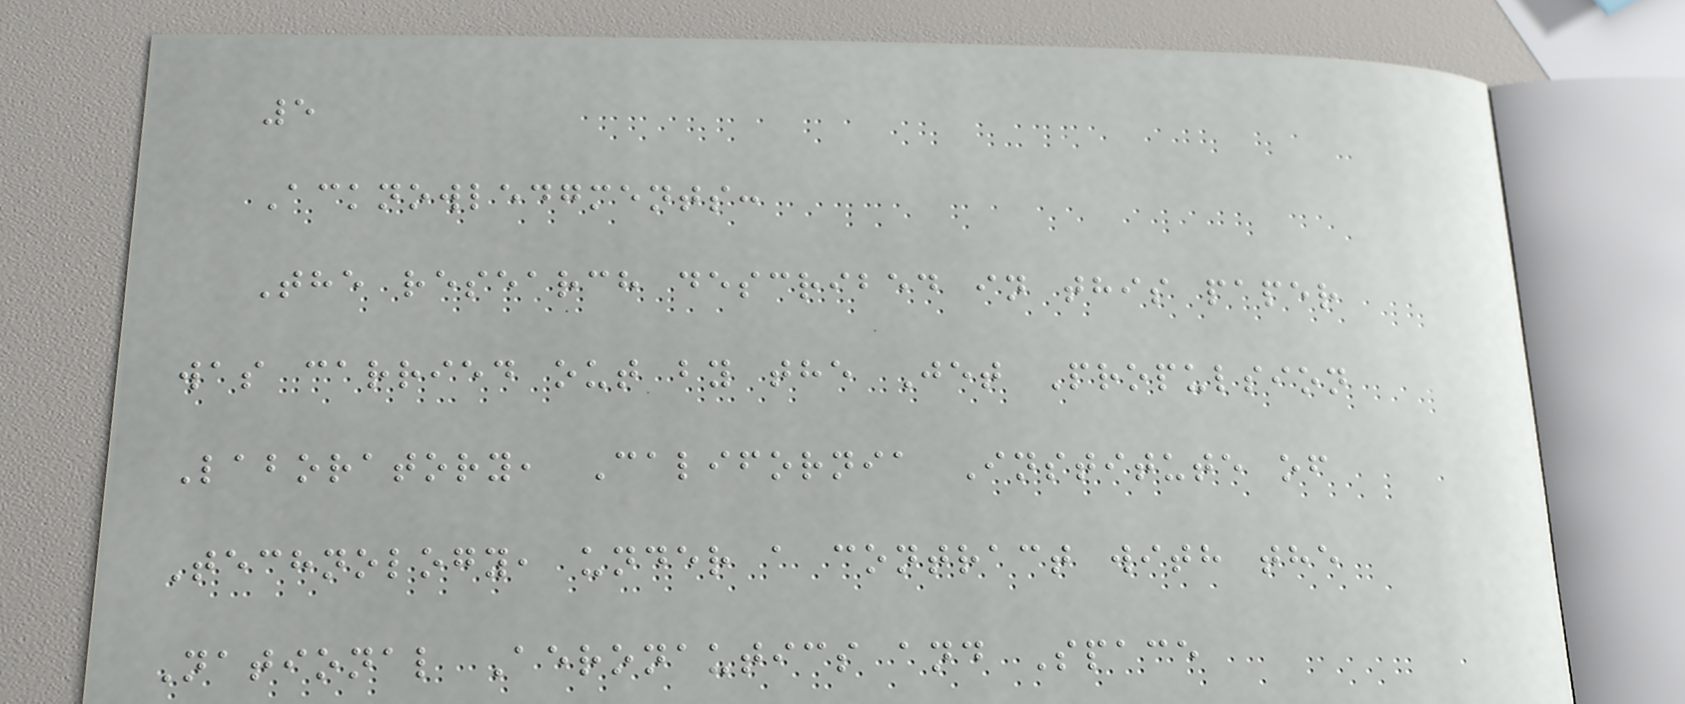5
Acknowledgments:
The research described in this paper
was carried out by the Jet Propulsion
Laboratory, California Institute of
Technology, under a contract with the
National Aeronautics and Space
